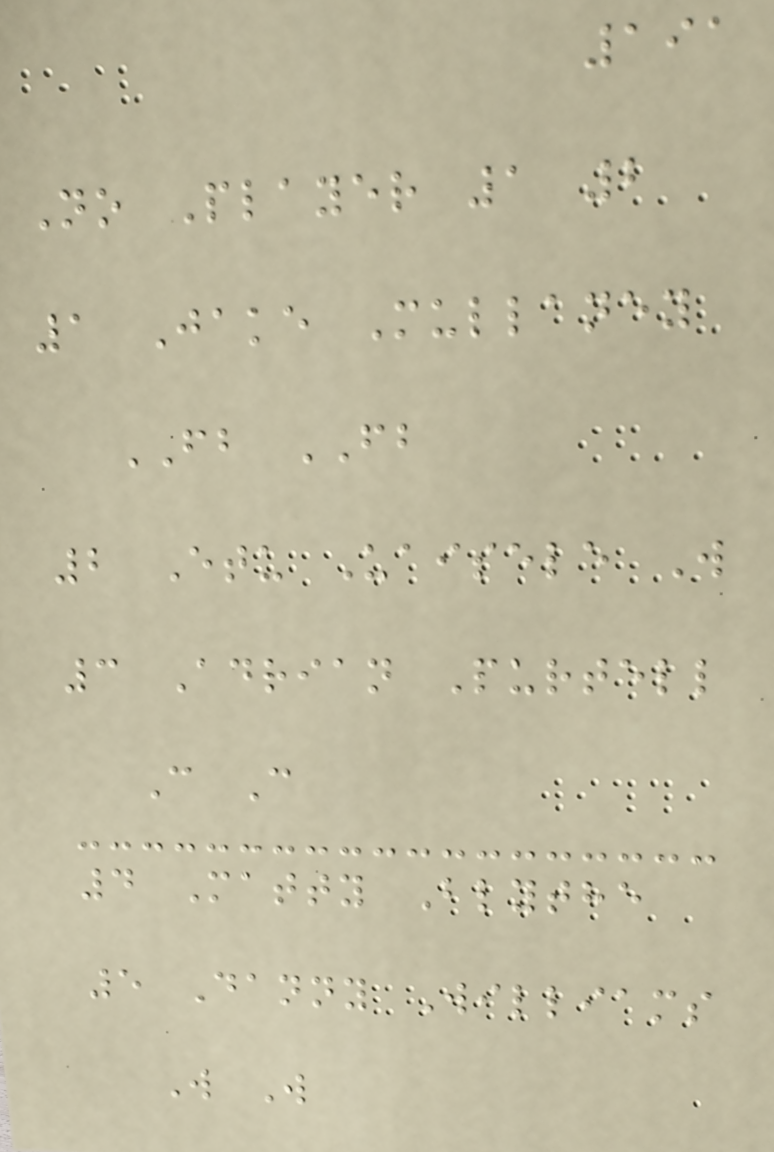191
No Player 1 2
1 Jake Mullaney
FB FB
2 Etu Uaisele W
3 Adrian Purtell
C C
4 Matty Blythe
5 Danny Williams
W W
